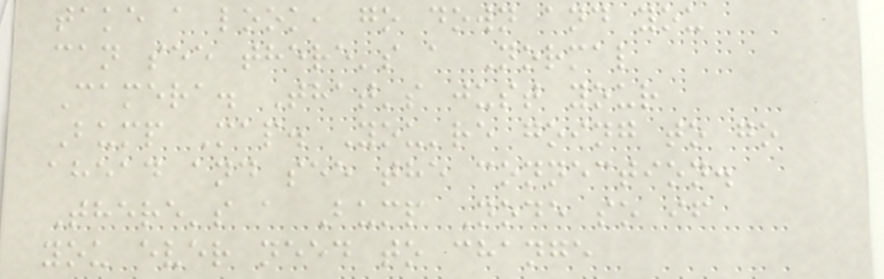take a look, go down and you
can see there's a Normal
Camera. That's just your
Bump Map. You're going to go
ahead and see the connection.
There's a Bump Node so if
you ever need to change
